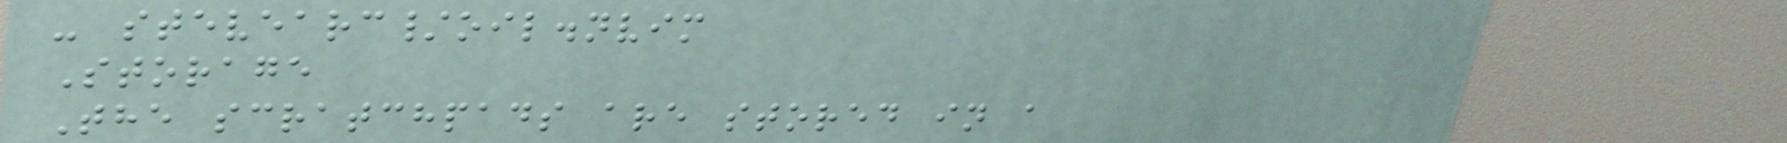- stevearc/oil.nvim
Storage
The scratchpads are stored in a
